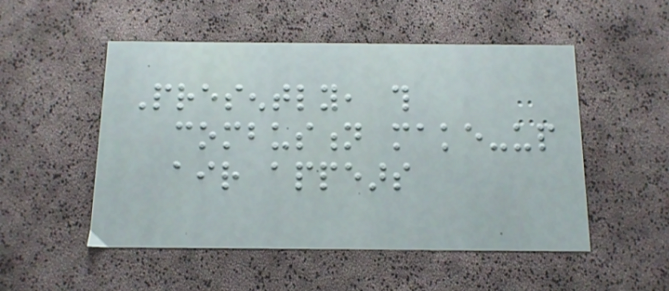Presently, this
combustion make-up
air appears
